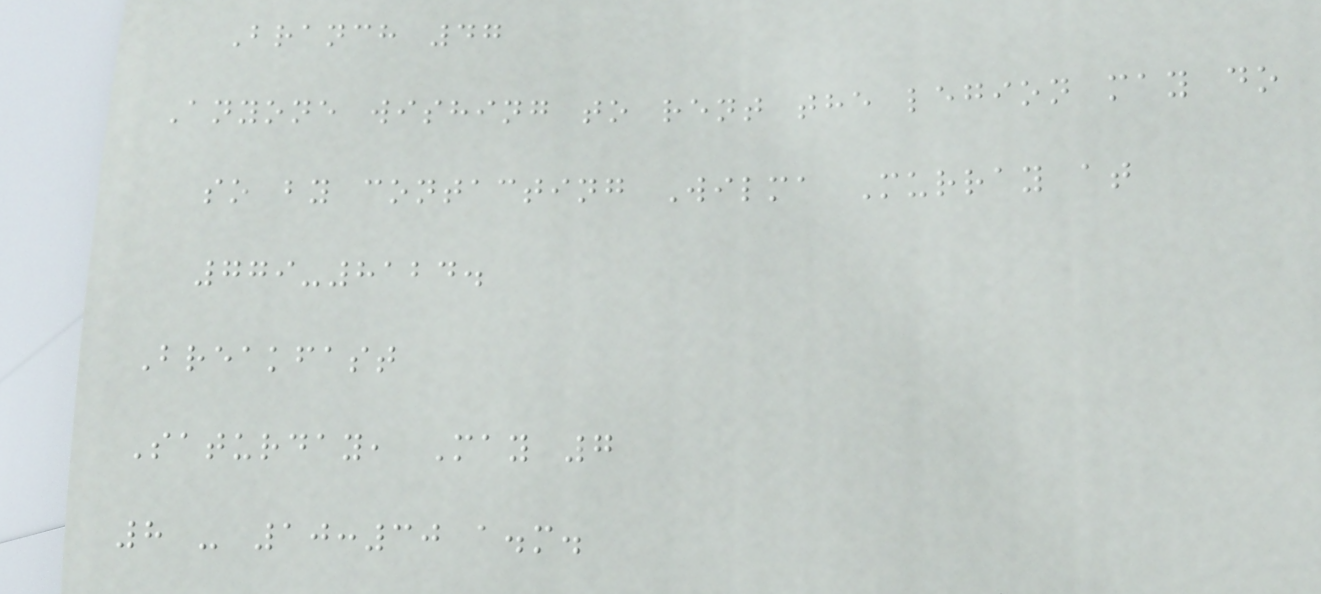Branch 47
Anyone wishing to rent the legion may do
so by contacting Wilma Murray at
779-8124.
Breakfast
Saturday, May 7
8 - 10:30 a.m.
